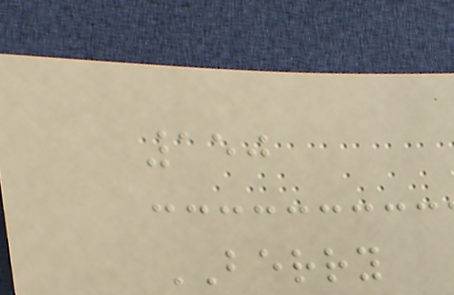150
BERRY
